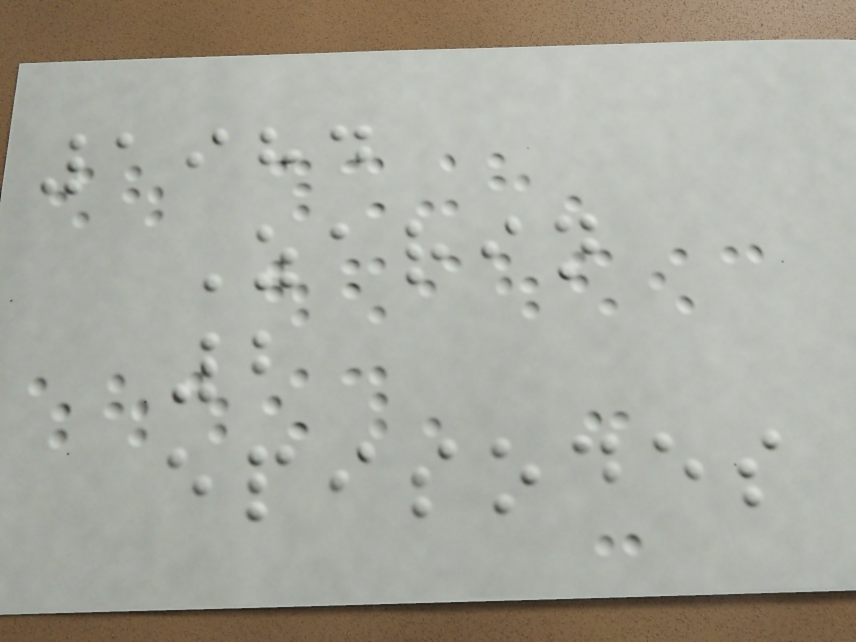1984
Zarin
2
episodes
